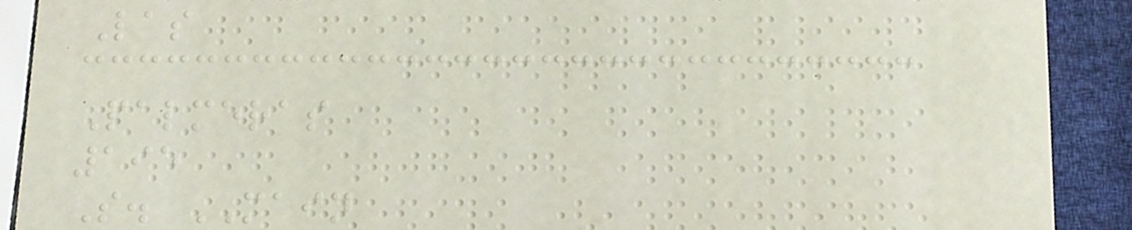Las
Palmeras
195
S. MAIN
